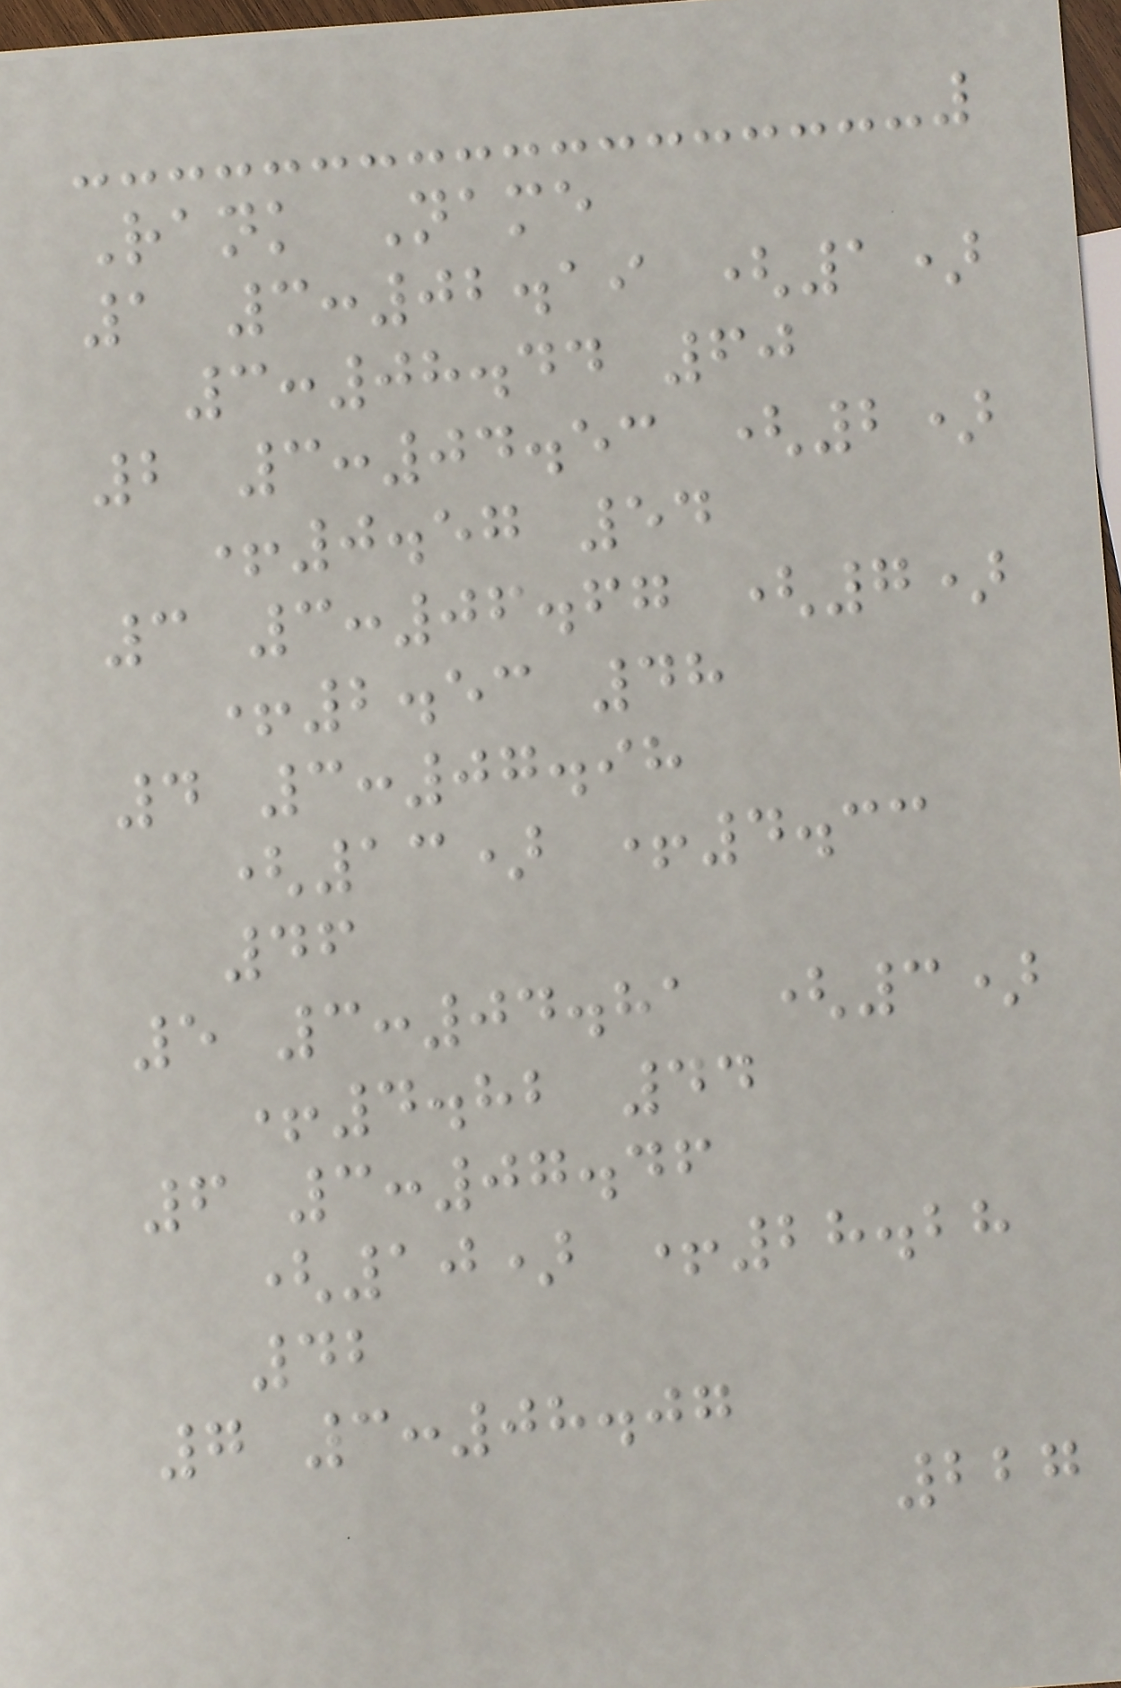Rank Name
1 3:02.19 (1)
3:08.44 60
2 3:04.53 (2)
+0.57 54
3 3:06.67 (7)
+2.53 48
4 3:07.98
(13) +4.33
46
5 3:04.81 (3)
+4.82 44
6 3:07.46
(10) +28.28
42
7 3:08.07
227
